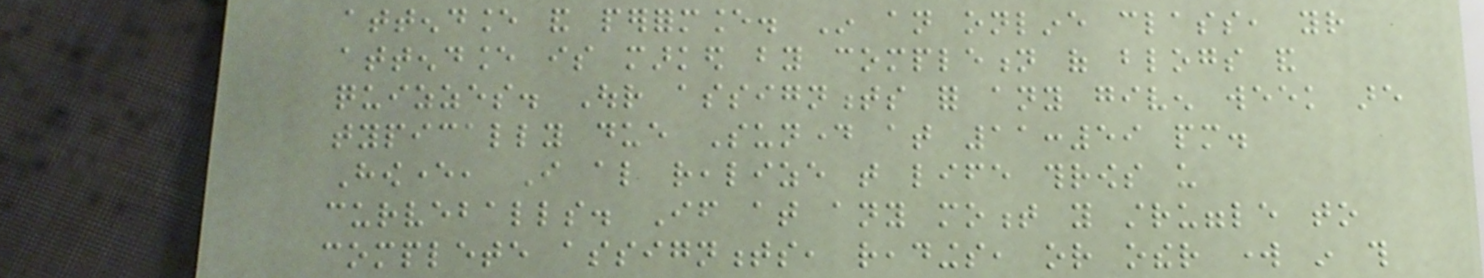attendance and performance. In an online class, your
attendance is marked by completion of blogs and
quizzes. Our assignments for any given week are
typically due Sunday at 11:59 pm.
However, I also realize that life throws us
curveballs. If at any moment you struggle to
complete assignments, readings, or other work in this
